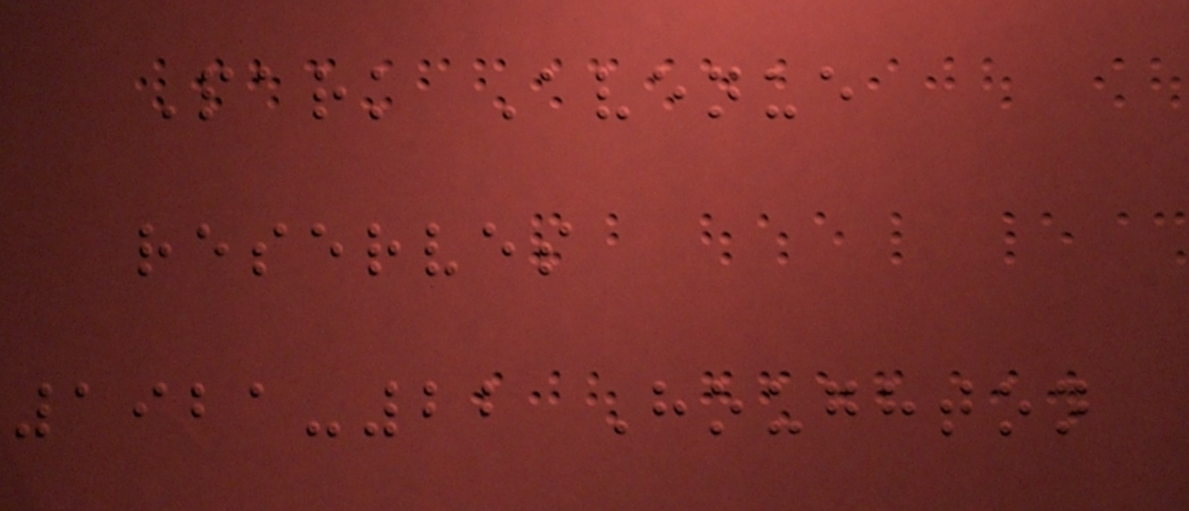Park Avenue
reserves
1921-22 Houghton
